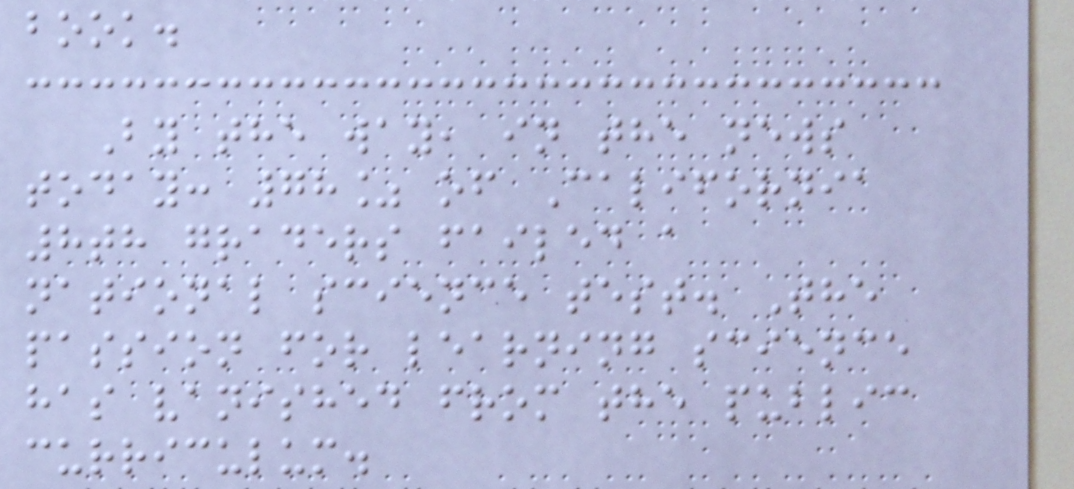book.
By the way, in the news
today: 78% of California
8th graders failed a
national science test. The
passion for learning science
has vanished from the public
curriculum.
